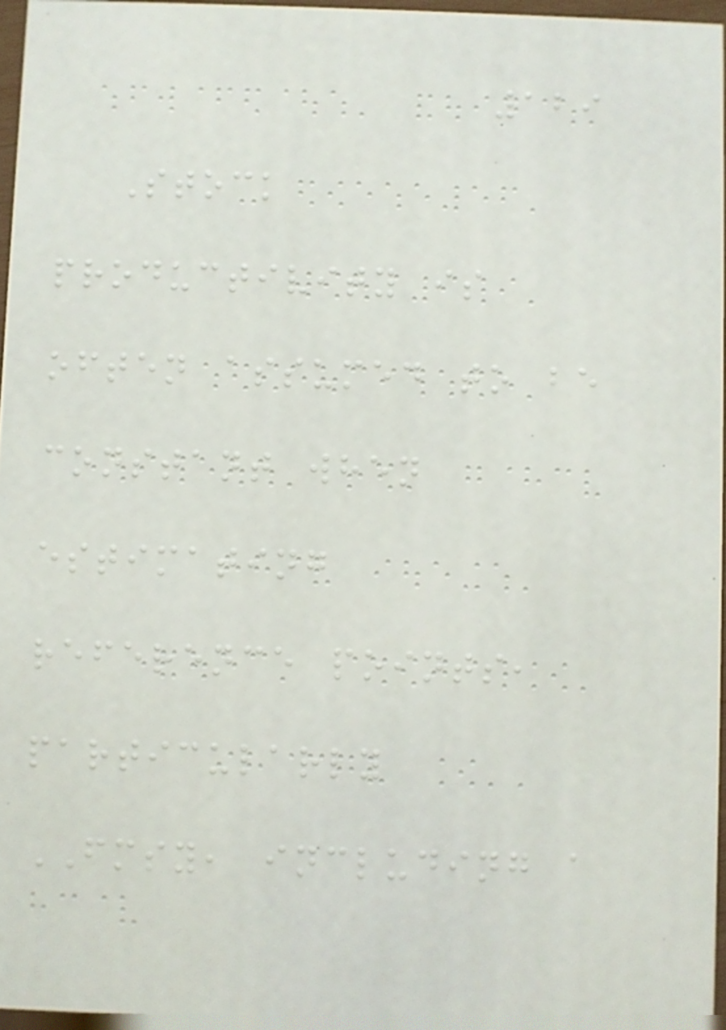129
Stock
productivity is
often assumed to be
constant when
estimating
reference points,
particularly
FMSY, including a
